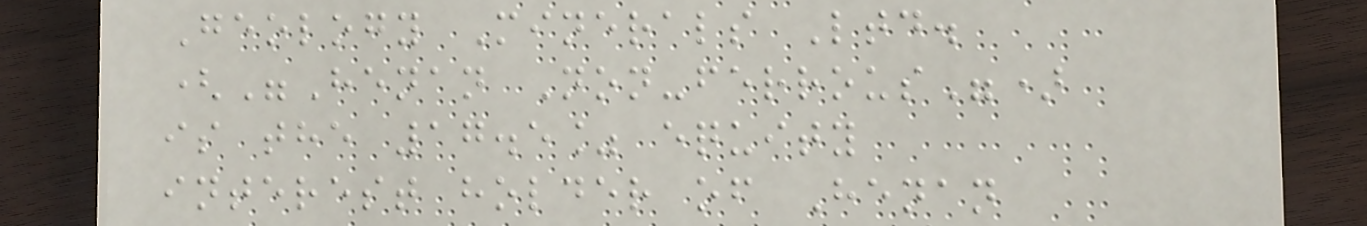Geology Minerals Ltd.
("Henan Non-ferrous")
is the 17.5% equity
interest holder of Henan
